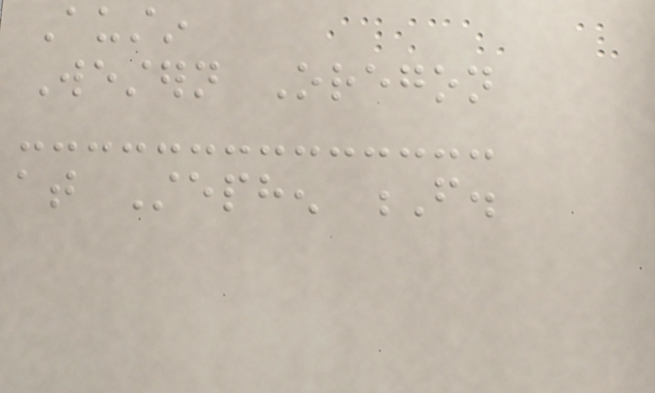Austin
Western Oregon
at Stephen F.
